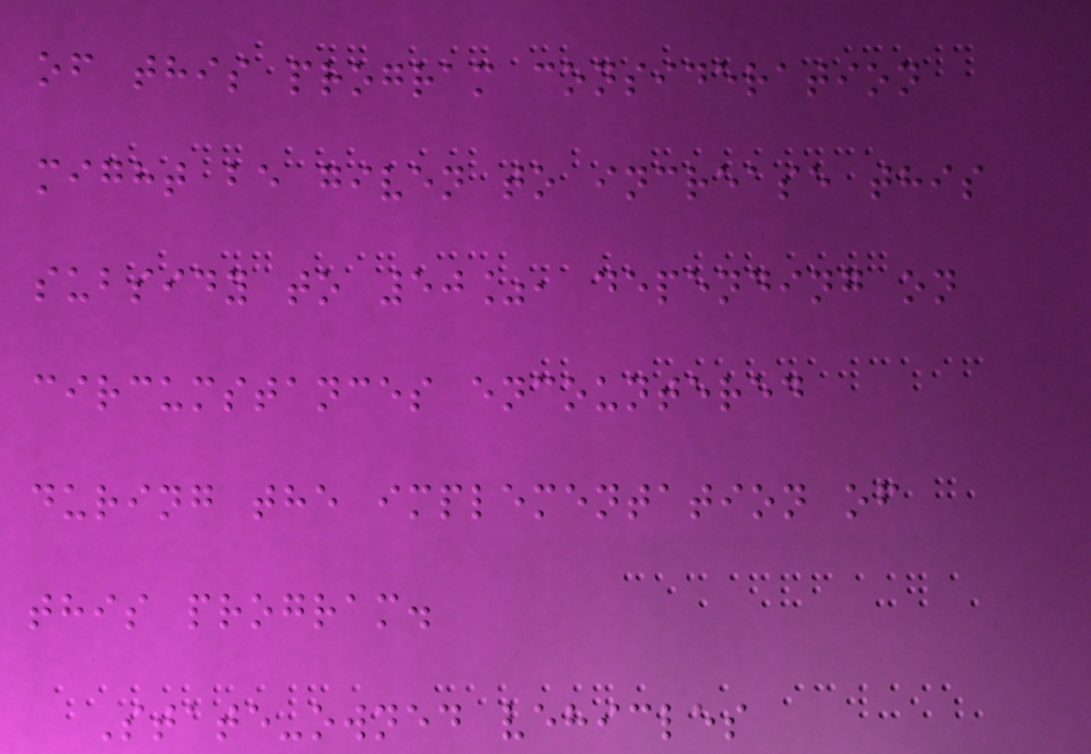of this program consideration
might be given to increase this
subsidy to 50%, depending on
circumstances encountered
during the implementation of
this program.
State-owned vehicles
